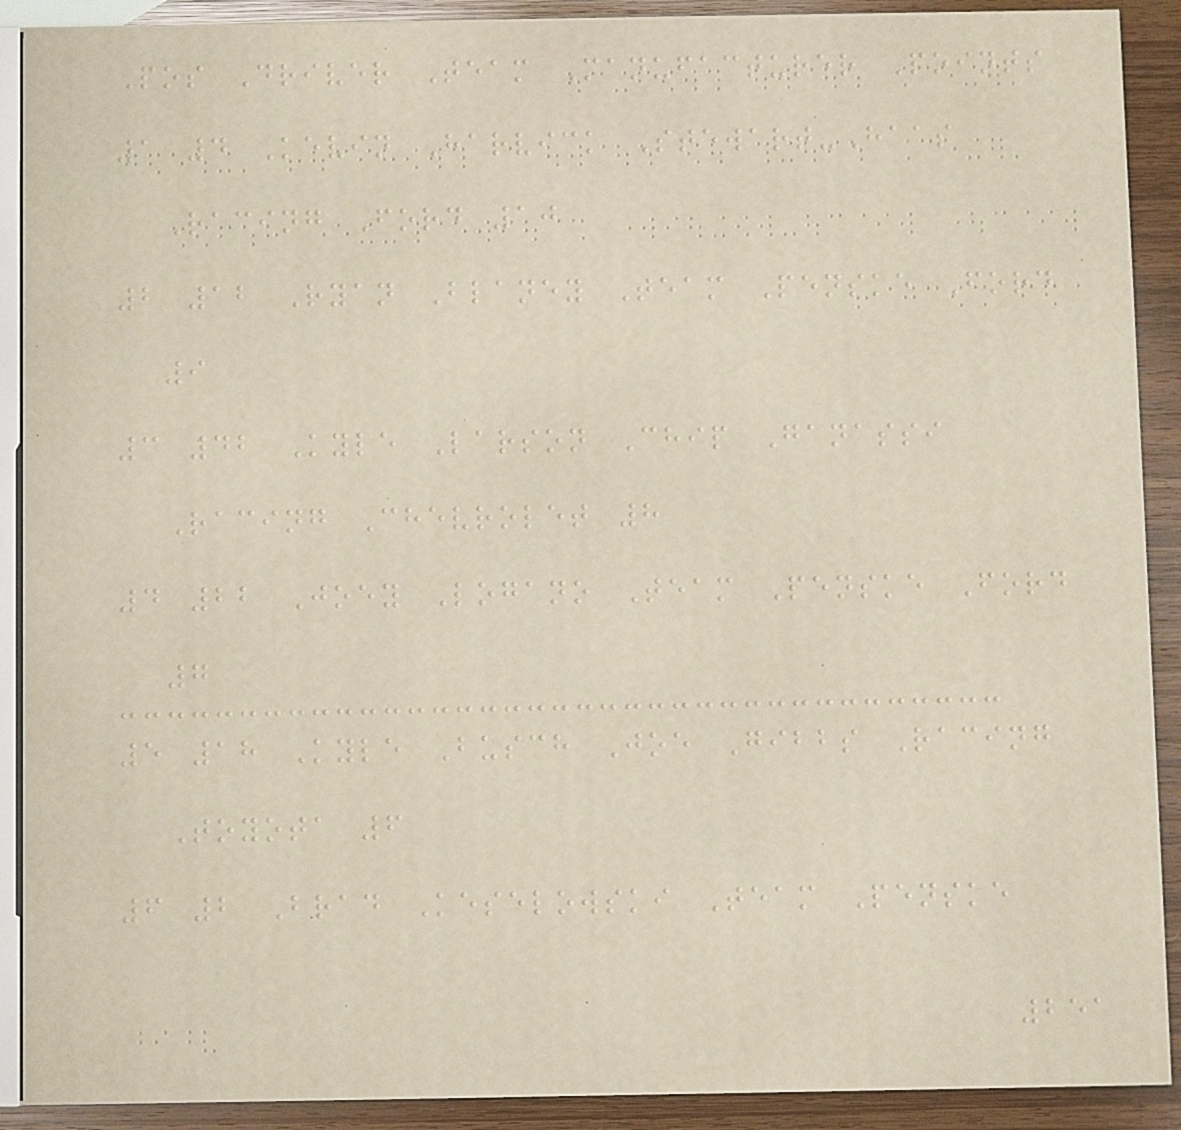Pos Driver Team Manufacturer Points
1 4 Kevin Harvick Stewart-Haas
Racing Ford 10
2 12 Ryan Blaney Team Penske Ford
9
3 42 Kyle Larson Chip Ganassi
Racing Chevrolet 8
4 22 Joey Logano Team Penske Ford
7
5 18 Kyle Busch Joe Gibbs Racing
Toyota 6
6 2 Brad Keselowski Team Penske
251
